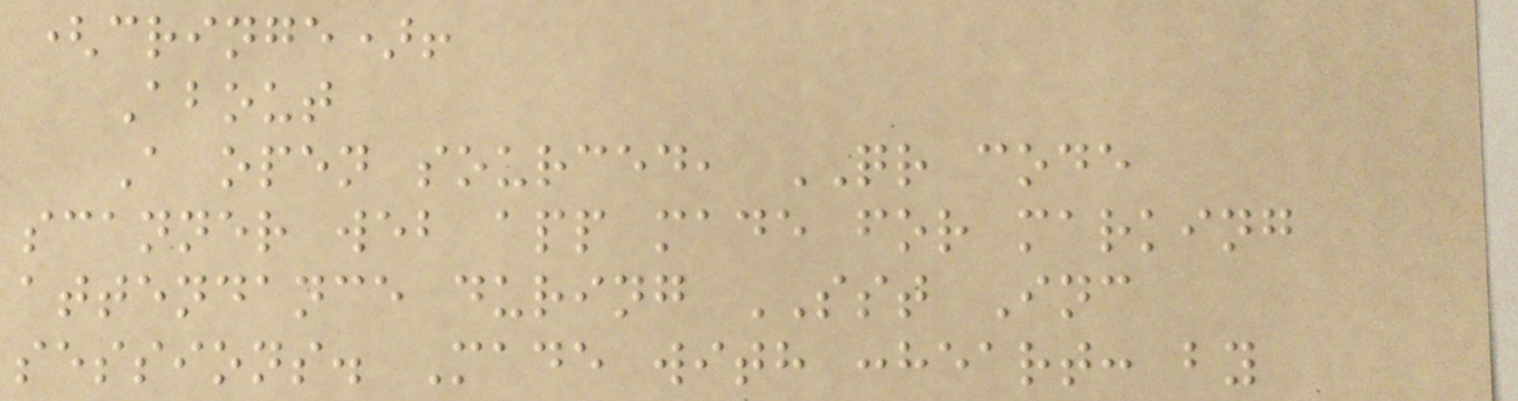(cringe)!
About
A open sourced, QR code
scanner web app made for marking
attendance during SST Inc
sessions. Made with :heart: by
